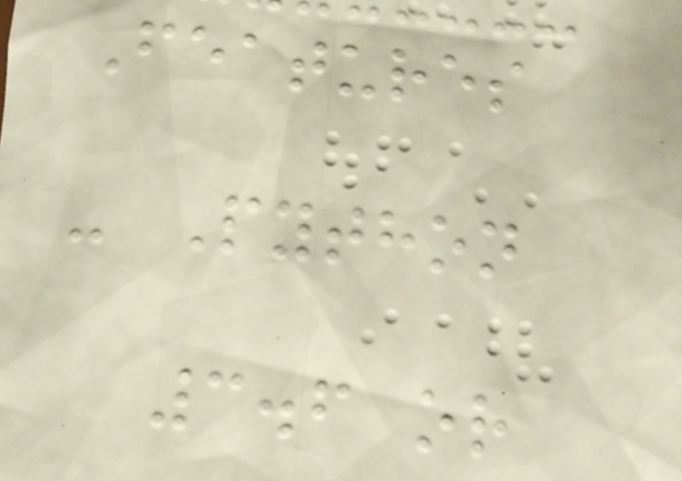Features
- Python
3.6 or
